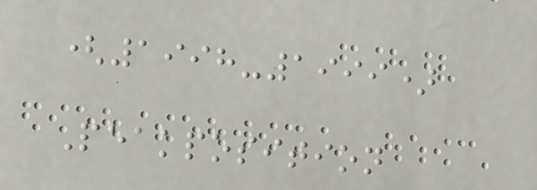(1998-1999)
Peakposition
